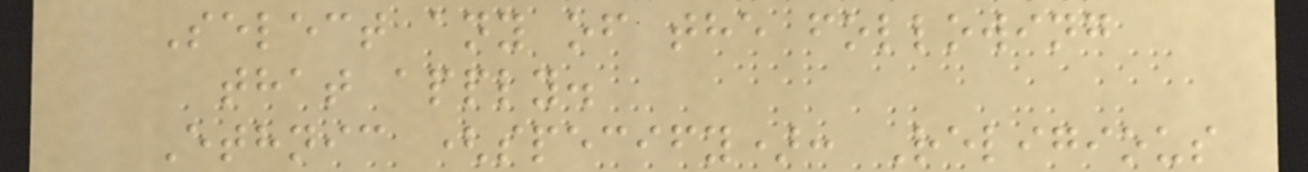Select any of the following
that apply.
Ethnic (specify): Religious
